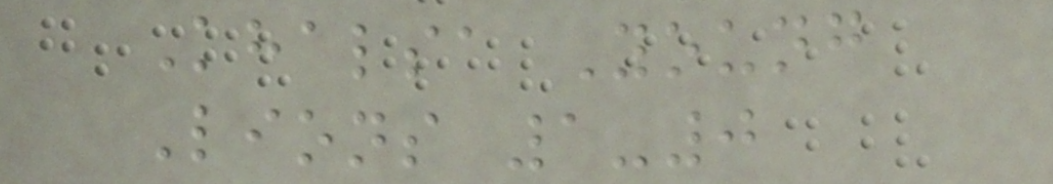Khalsa Young
Lions 1-0
